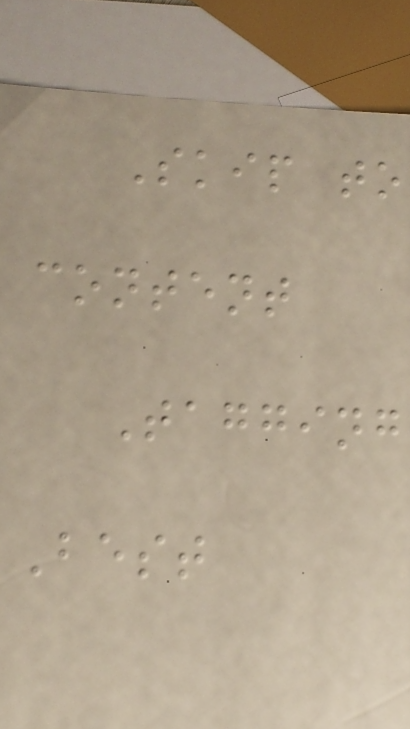Skip to
content
Tagging
Best
